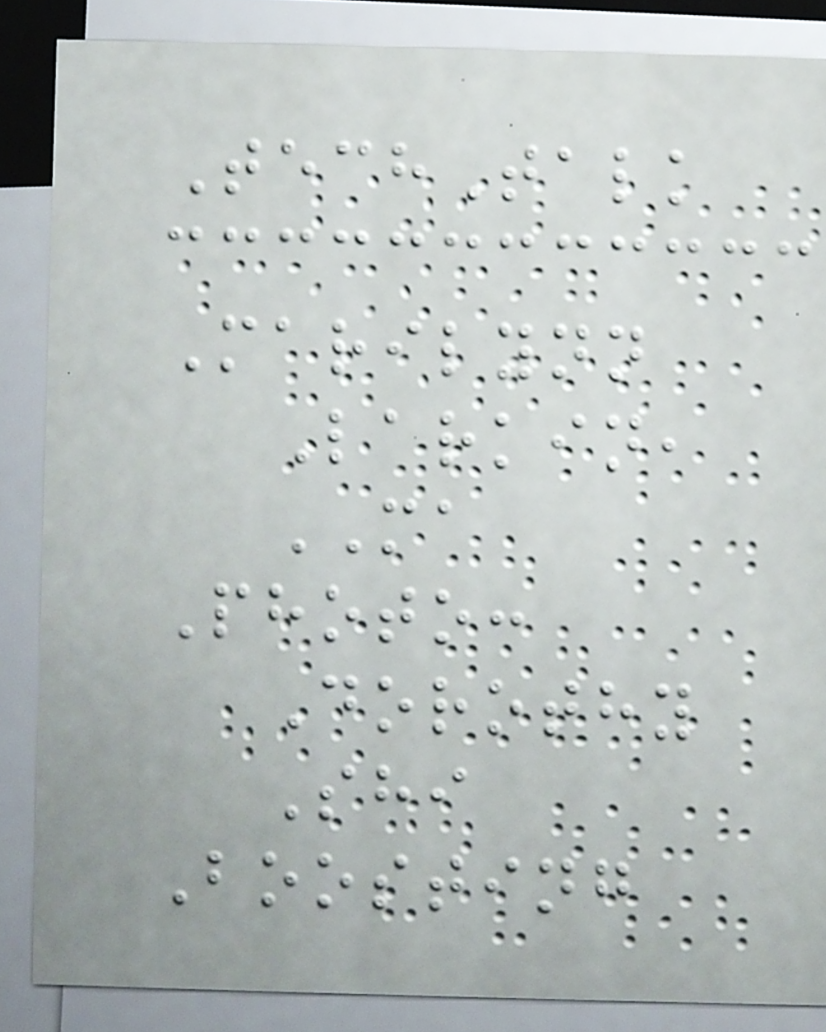TechTalk
Marilynn
Larkin,
MA
Photo:
Dorothy
Shi
Boosting
